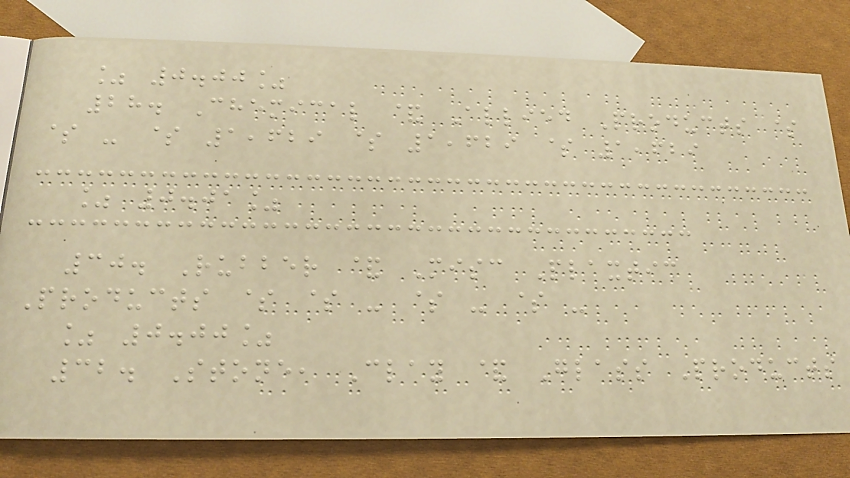% 0.00%
28. Chemical & Allied Products $
$ - $ 1,629 $ 1,629 $ 1,629
% 0.01%
30. Rubber & Misc Plaxtic
Products $ $ - $ - $ -
% 0.00%
32. Stone, Clay & Glass Products
